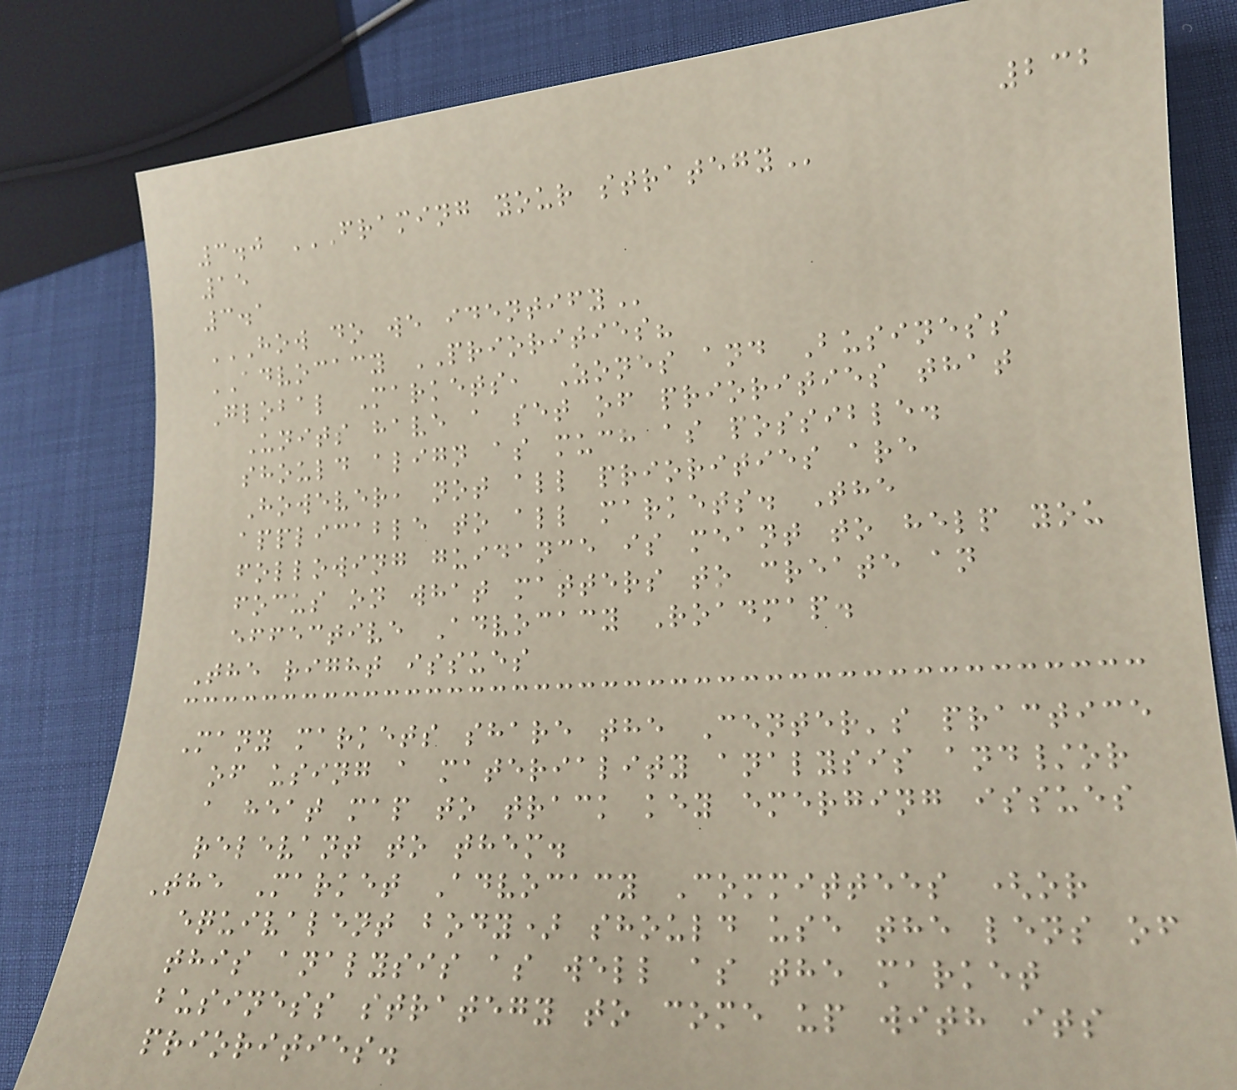232
3.0 FRAMING YOUR STRATEGY
15
3.1
HOW DO WE IDENTIFY
ADVOCACY PRIORITIES?
Global Markets, Zones and Business
Units have a set of priorities that
should align as much as possible.
However, not all priorities are
applicable to all markets. The
following guidance is meant to help you
focus on what matters to create an
effective Advocacy Roadmap.
The right issues
Many markets share the Center's practice
of using a materiality analysis and/or
a heat map to track key emerging issues
relevant to them.
The Market Advocacy Committees (or
equivalent body) should use the lens of
this analysis as well as the market
business strategy to come up with its
priorities.
